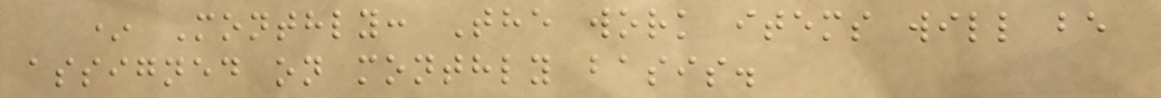* Monthly: The work items will be
assigned on monthly basis.
